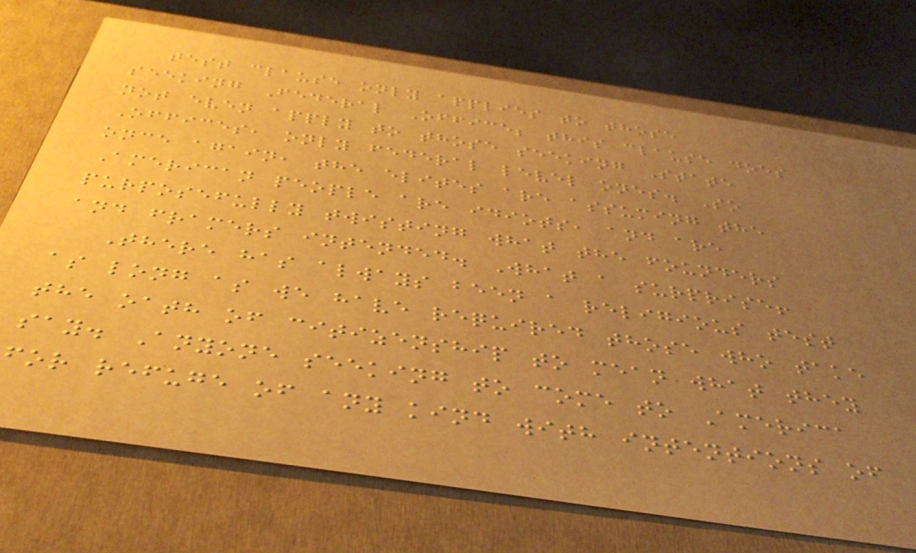test clause only applies to those
seeking Federal Office; this clause does
not even apply to those seeking State
Offices, only federal level ones. So
once again, the elites are assuming the
American people are idiots, and are
purposefully twisting what the founders
and framers intended. What a surprise!
There has always been a religious test
as long as we have required those who take
the oath of citizenship to mean what they
say. Anyone seeking to come to America
for refuge of any kind with intentions of
